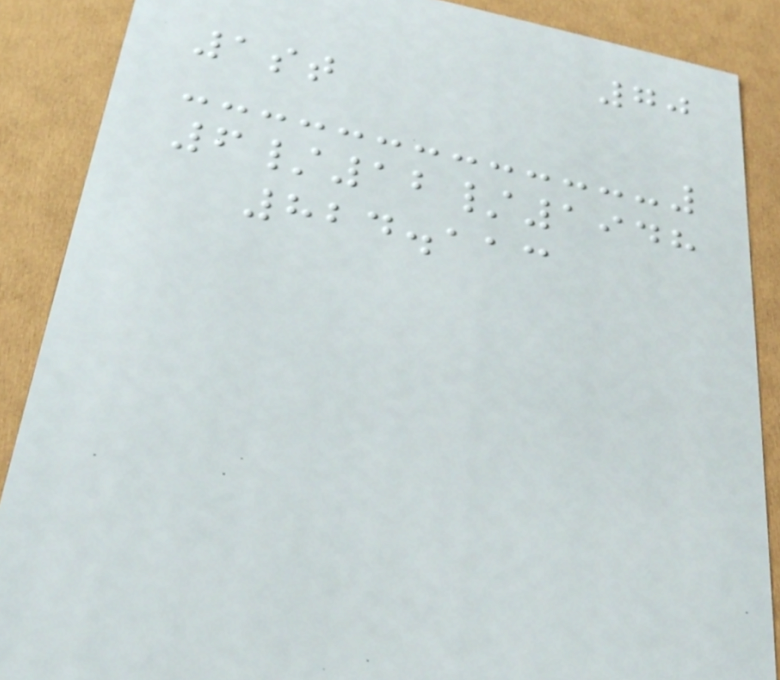70
1st
6/12/1948
824.113
